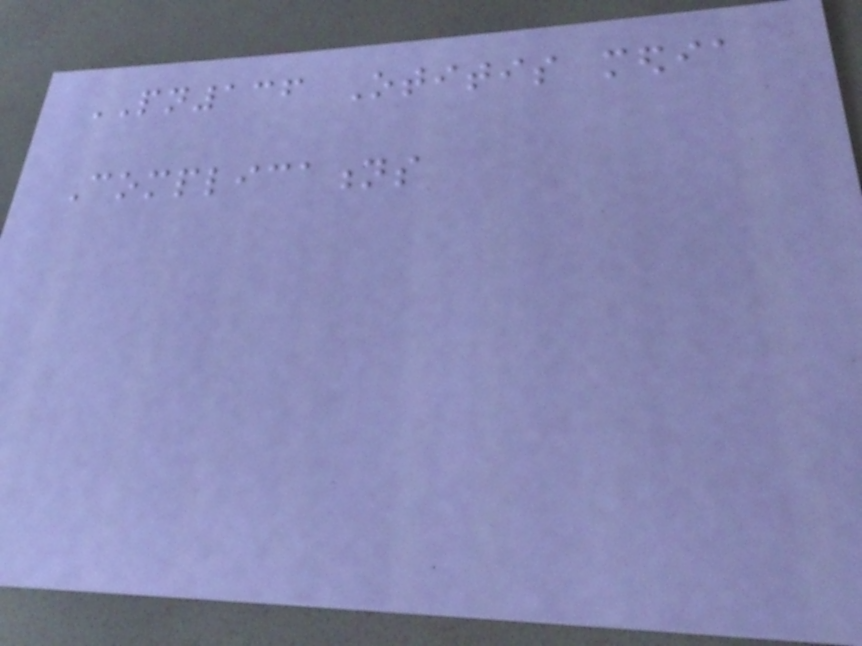PN136 Otitis media
Complications
